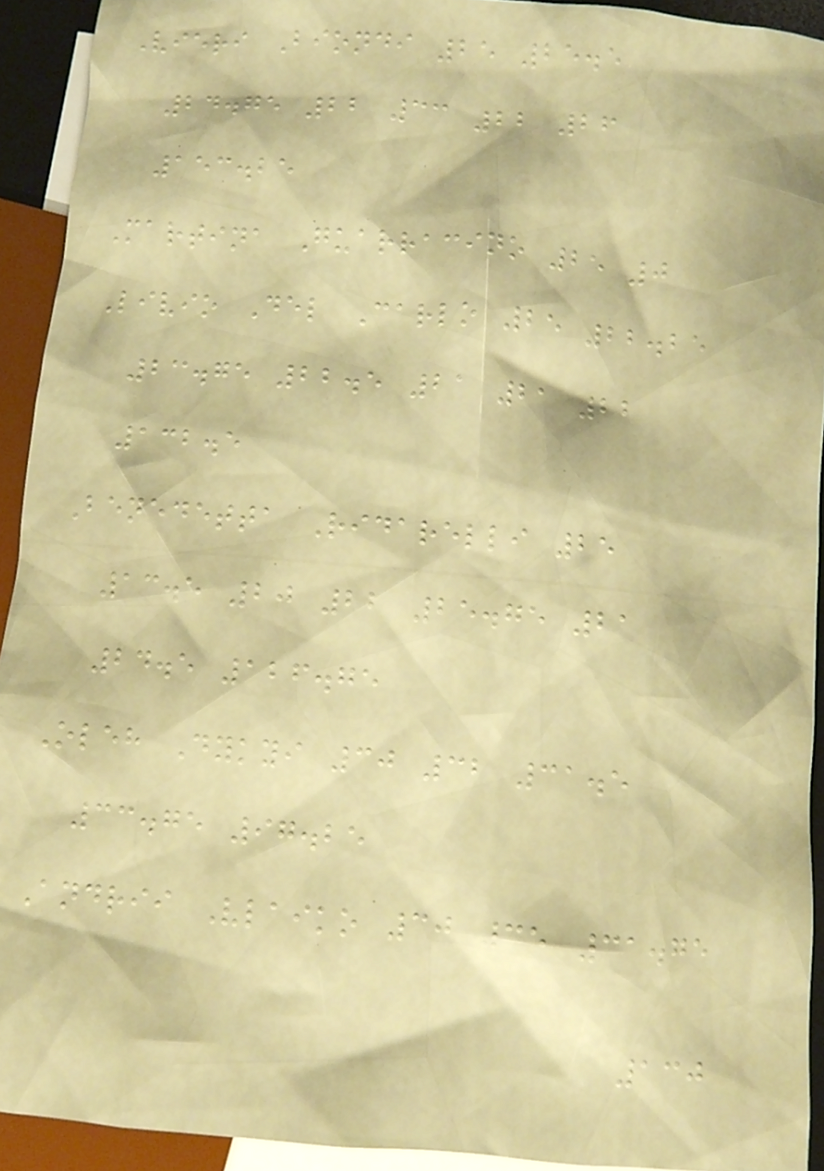Vieri Biondi 25 25.5
24.75 22 33 22 26
153.25
Martina Guarracino 25 0
Livio Del Carlo 25 22.25
23.75 22.5 21 21 22
132.5
Benedetta Ridarelli 25
13.5 20 22 25.75 21
24.5 126.75
Oleh Dykyi 30 32 31.5
33.75 97.25
Andrii Vlaiko 30 35 31.75
130
